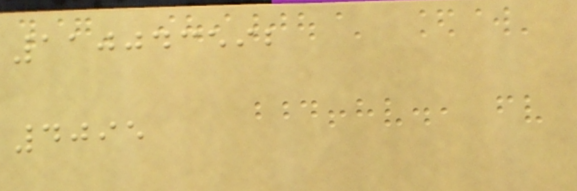110043592
4095
